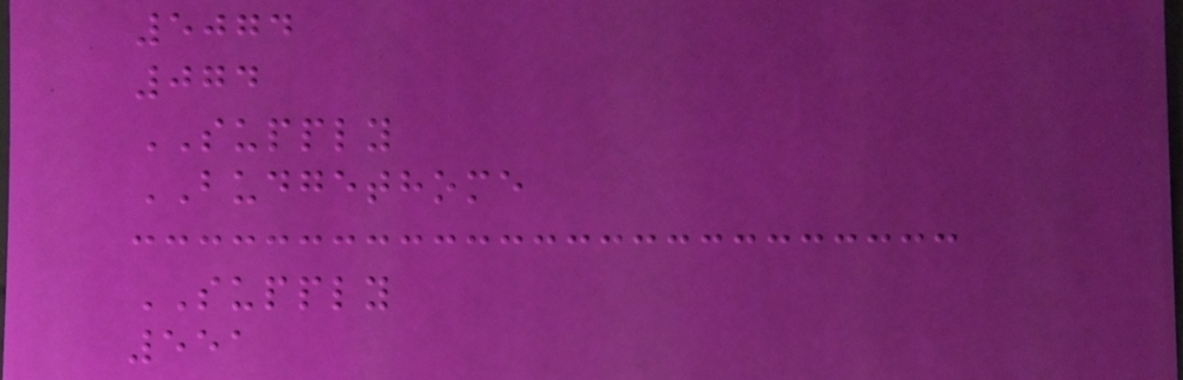5074
074
SUPPLY
BUDGETHOME
SUPPLY
551
